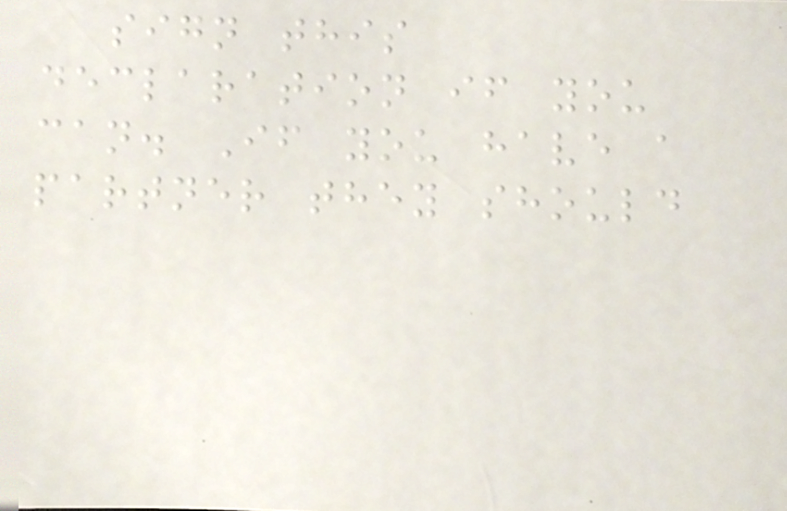sign this
declaration if you
can. If you have a
partner they should
